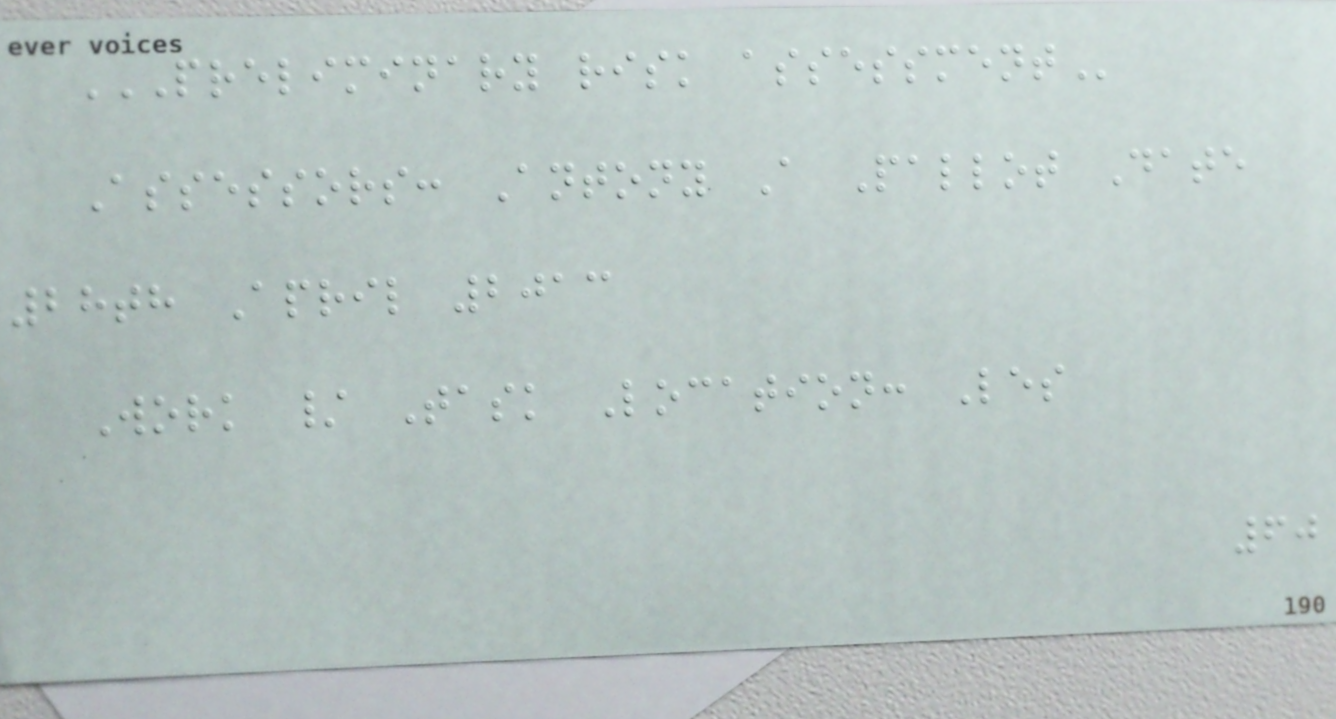PRELIMINARY RISK ASSESSMENT
Assessors: Antony A Pallot Date
28th April 2013
Work / Task Location: Les
60
